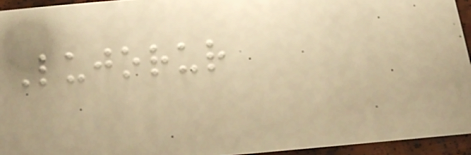Lujorur
